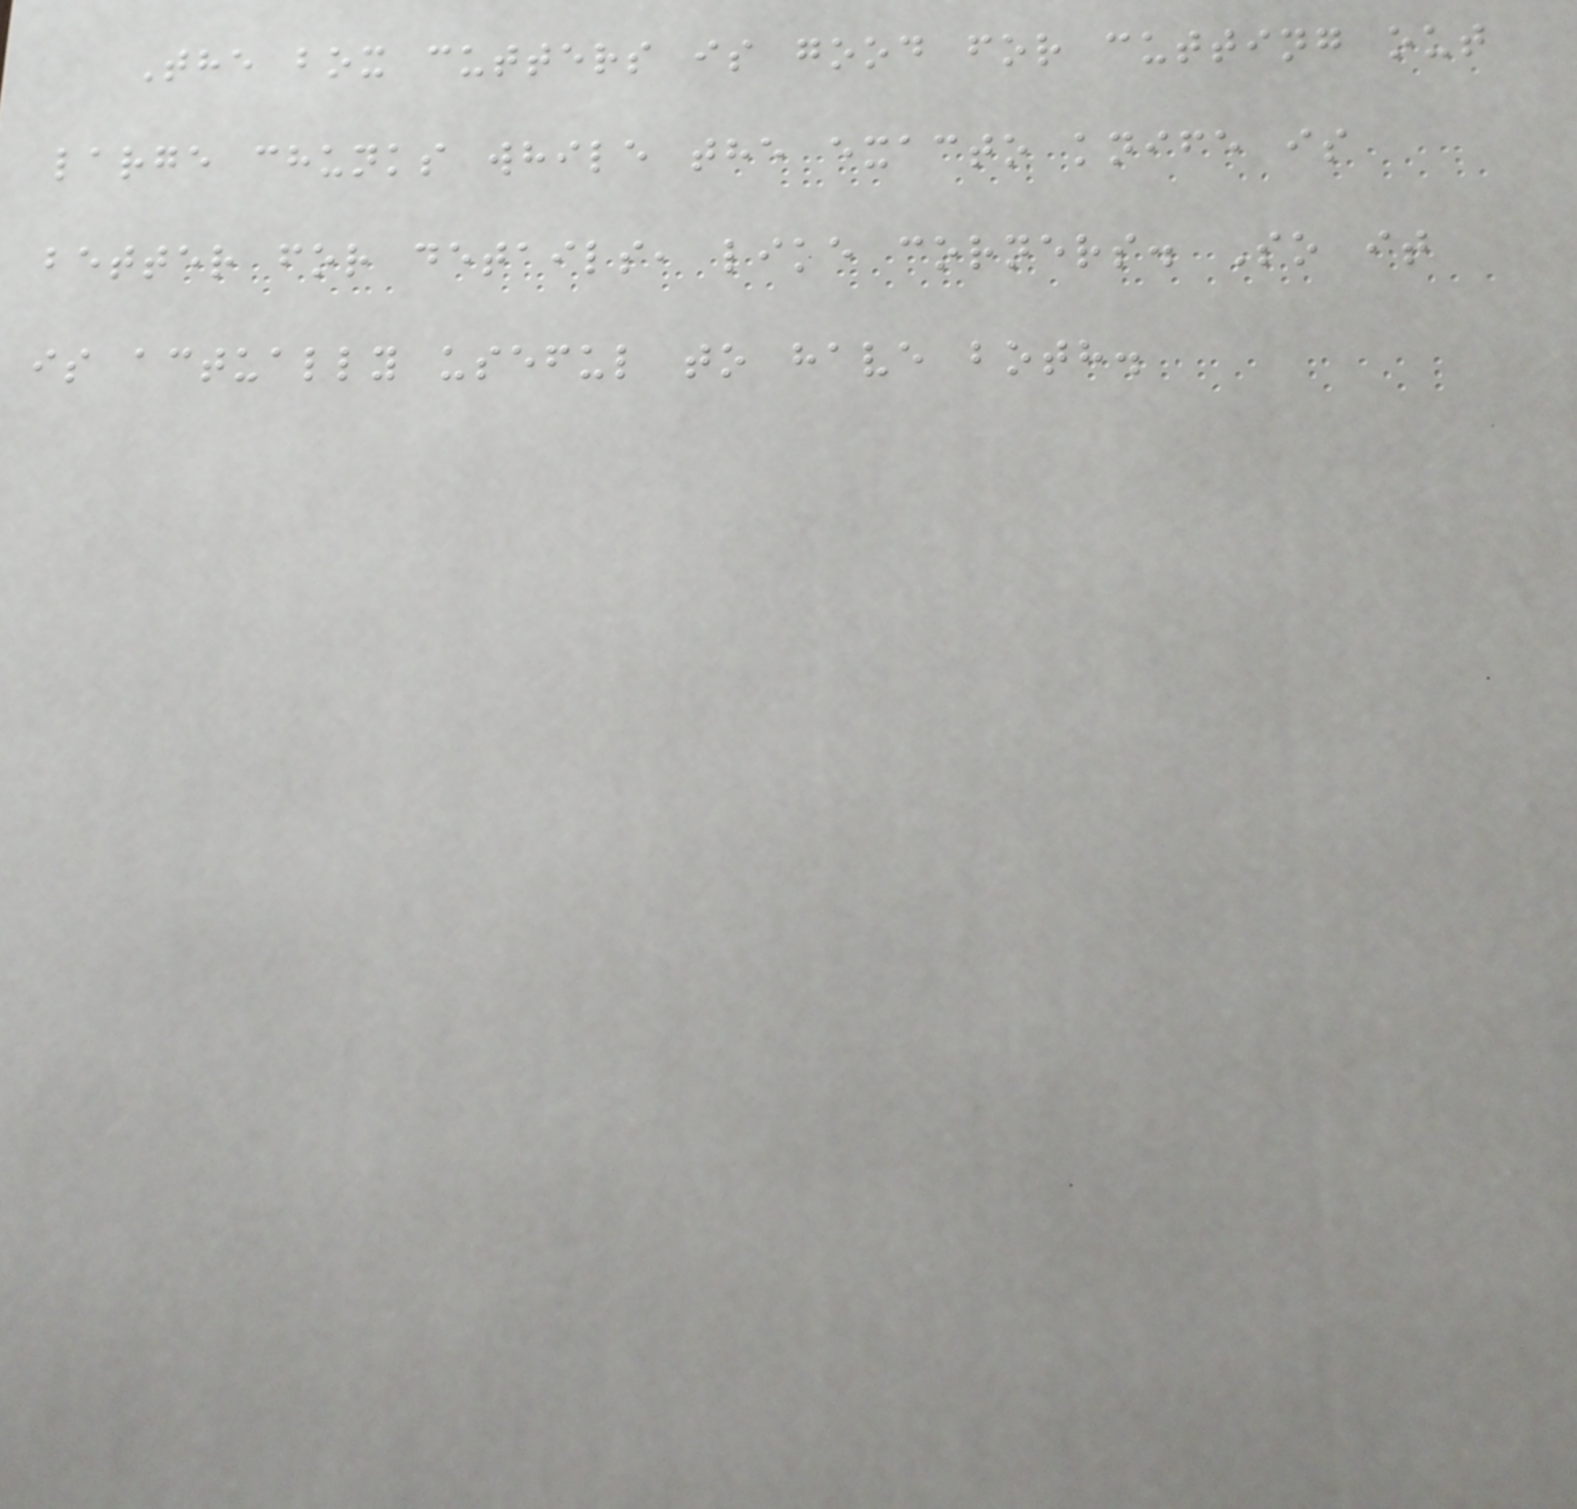The box cutters is good for cutting out
large chunks while the exacto knife is
better for details, like corners. So it
is actually useful to have both.
